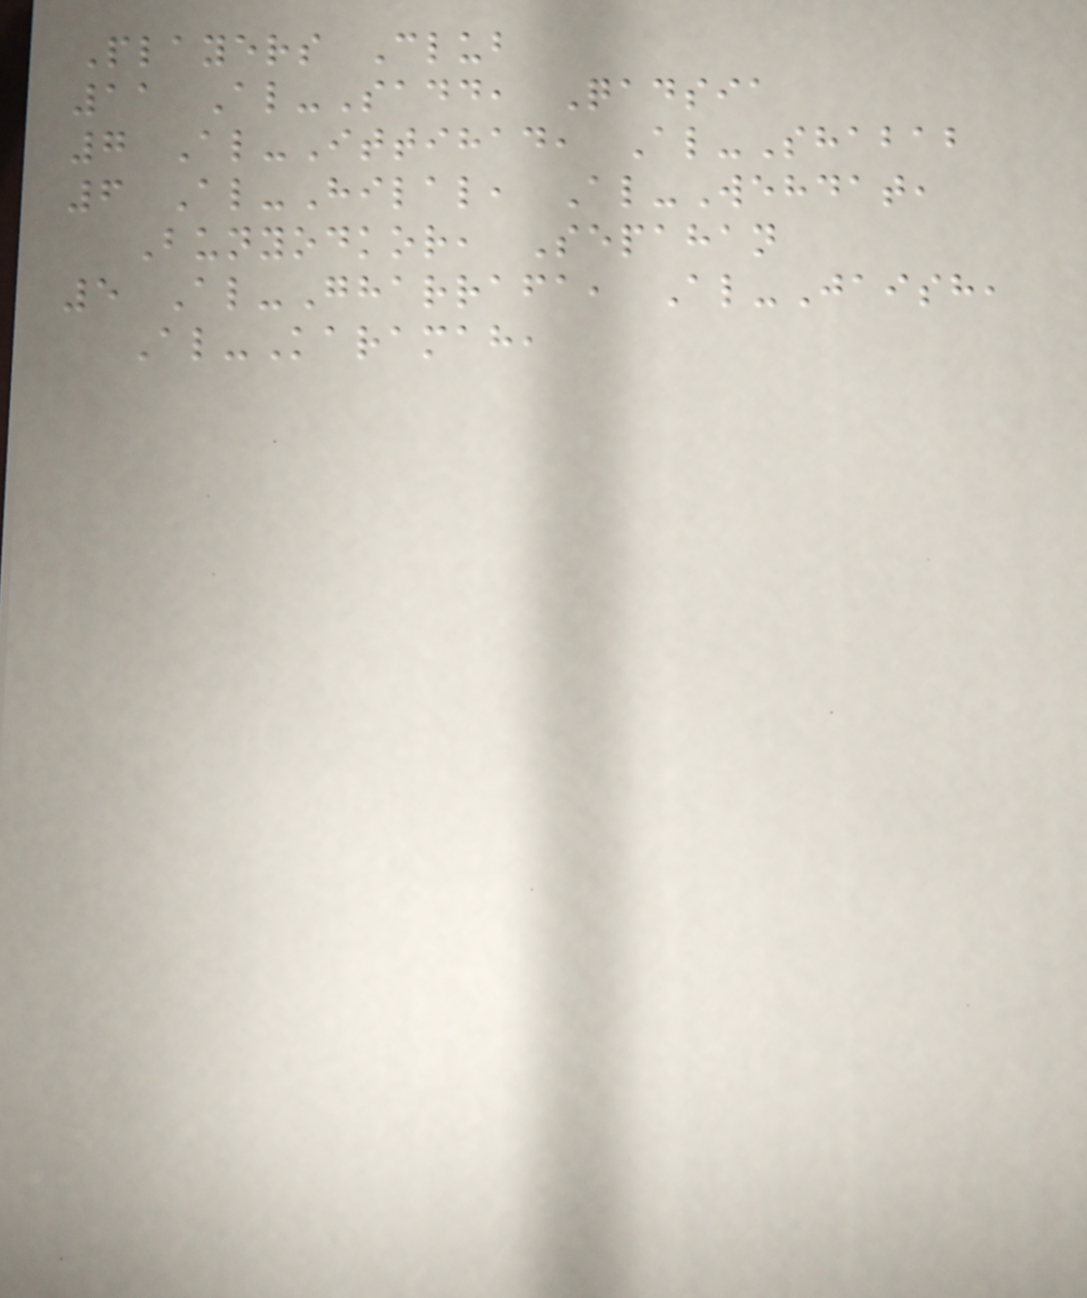Players Club
11 Al-Sadd, Qadsia
7 Al-Ittihad, Al-Shabab
6 Al-Hilal, Al-Wehdat,
Bunyodkor, Sepahan
5 Al-Gharrafa, Al-Jaish,
Al-Karamah,
